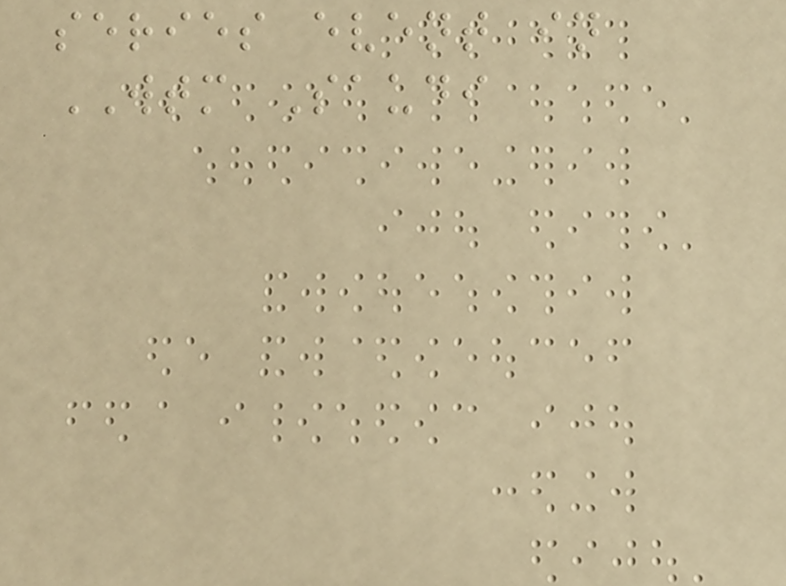series event in
WTM Saudi
